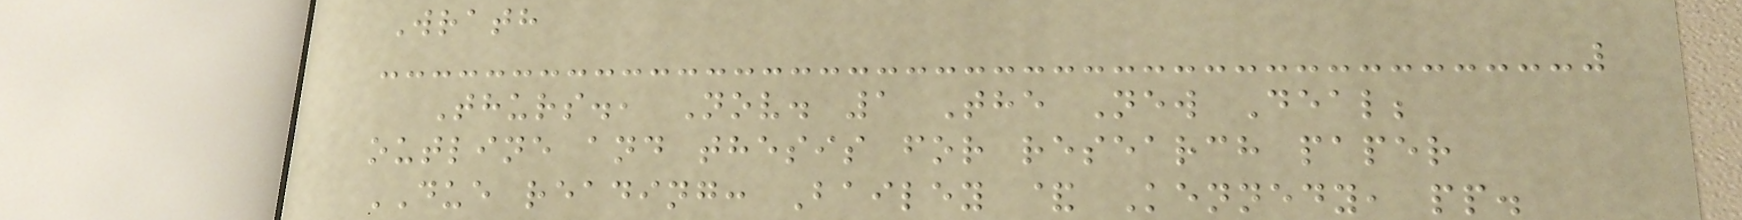Wrath
Thurs., Nov. 1 The New Deal;
outline and thesis for research paper
DUE reading: Bailey & Kennedy, pp.
